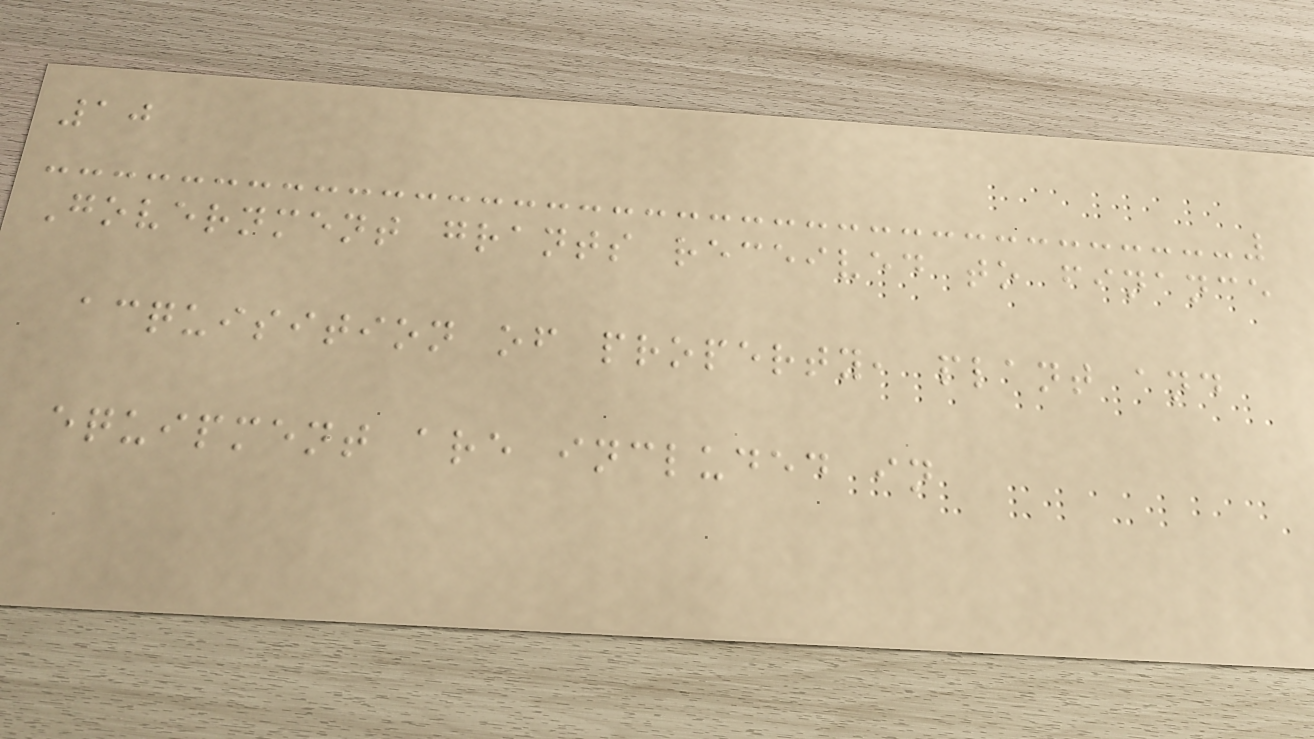10
Government grants received to finance
acquisition of property, plant and
equipment are included in
